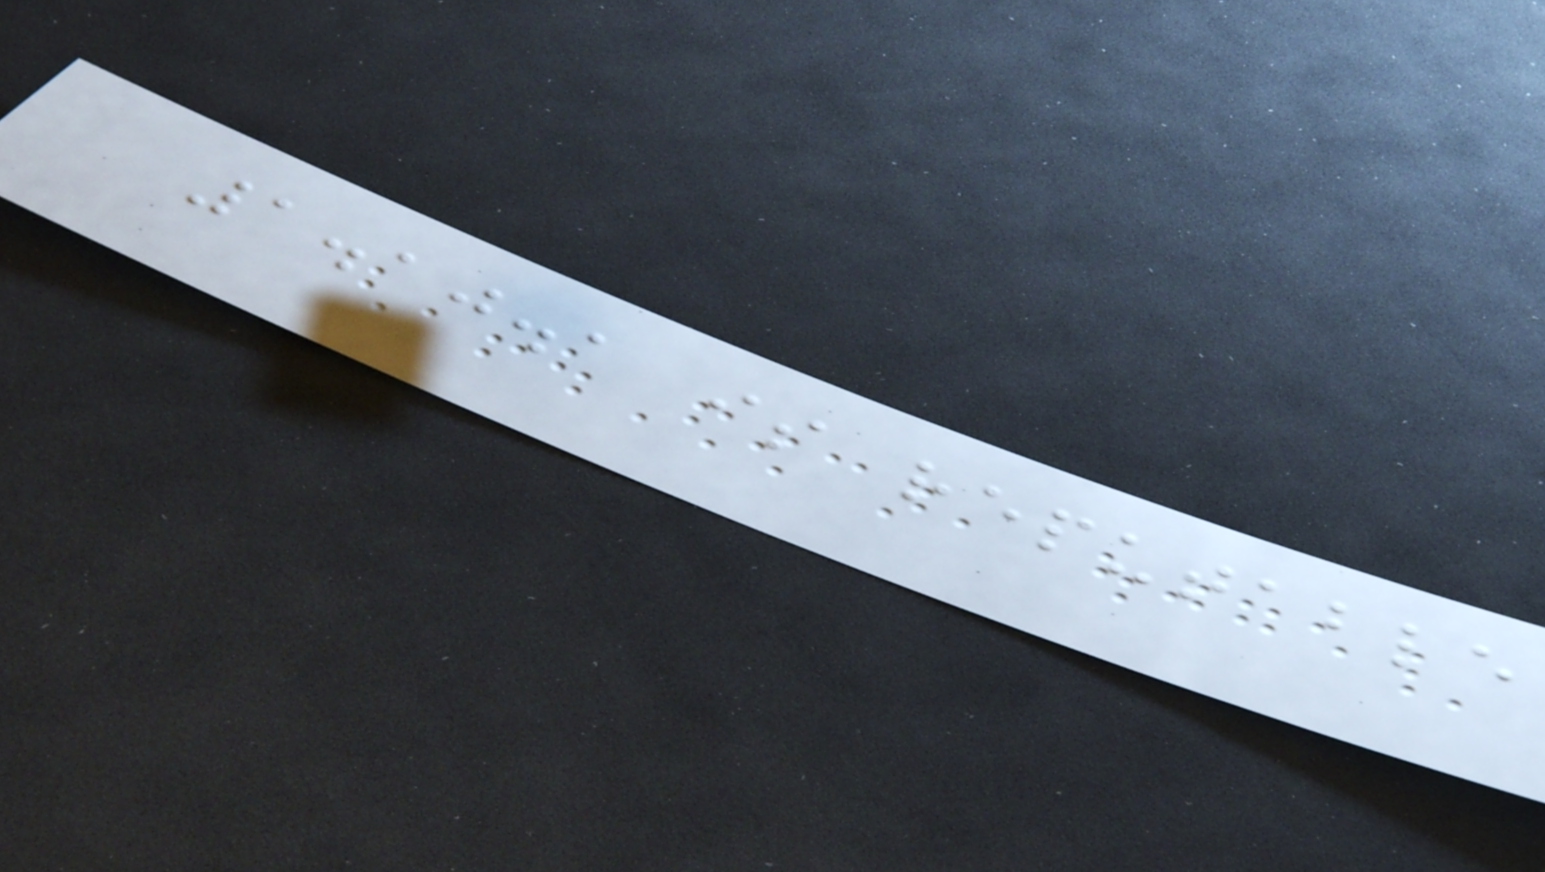1.10.1 is reputable
